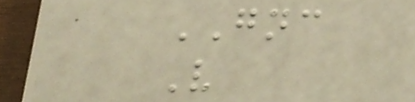GNC
V
